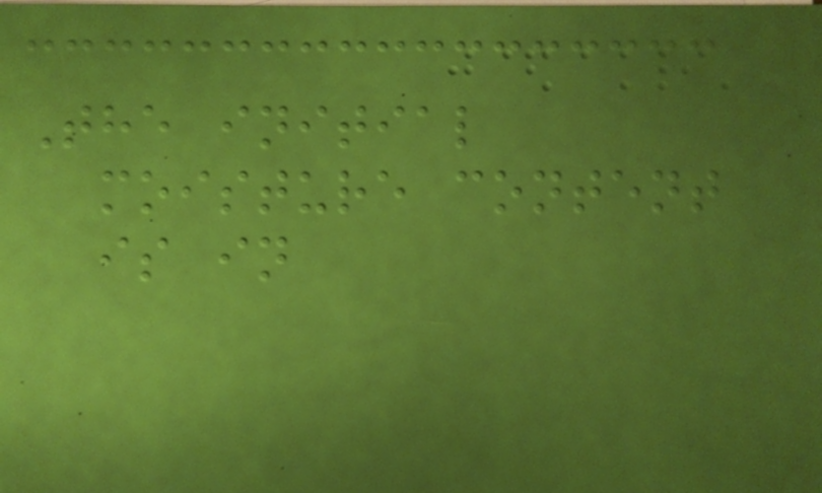The initial
moisture content
is in
